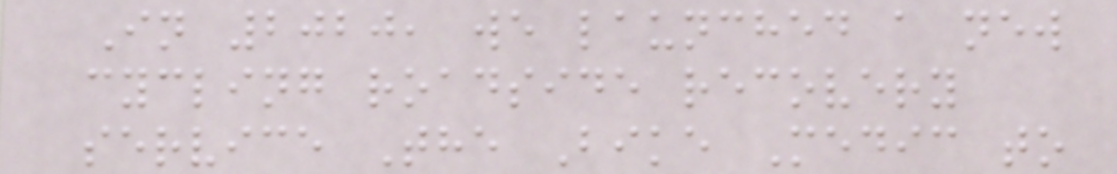In 2020, we launched a new
cycling roadside recovery
service The Bike Medic to
